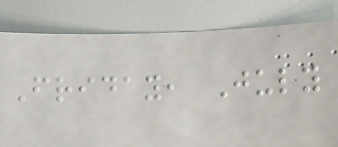Friday, July
